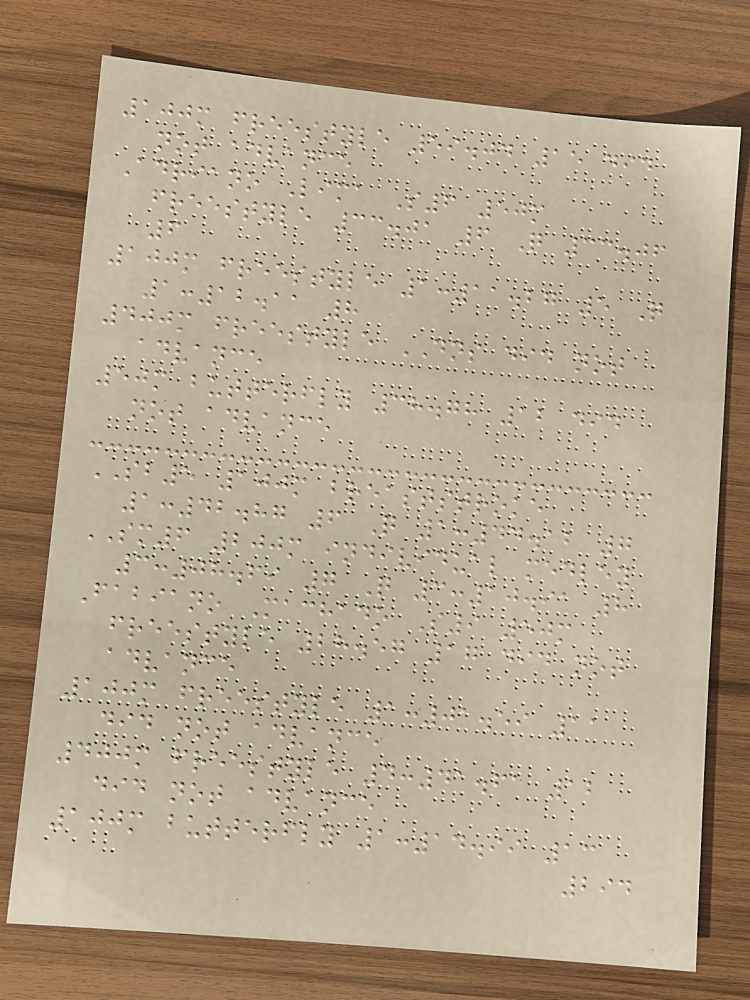100m freestyle 59.04 15 did
not advance
Adriano Lima S6 50m
freestyle 33.01 6 Q 33.06
6
100m freestyle 1:11.27 5 Q
1:12.11 8
400m freestyle DNS did not
advance
50m butterfly 38.78 12 did
not advance
SB5 100m breaststroke
1:42.87 6 Q 1:44.12 7
SM6 200m individual medley
3:08.69 7 Q 3:10.91 8
Fabiano Machado S9 50m
freestyle 28.57 17 did not
advance
100m freestyle 1:01.59 11
did not advance
400m freestyle 4:41.61 12
did not advance
100m butterfly 1:14.99 13
294
